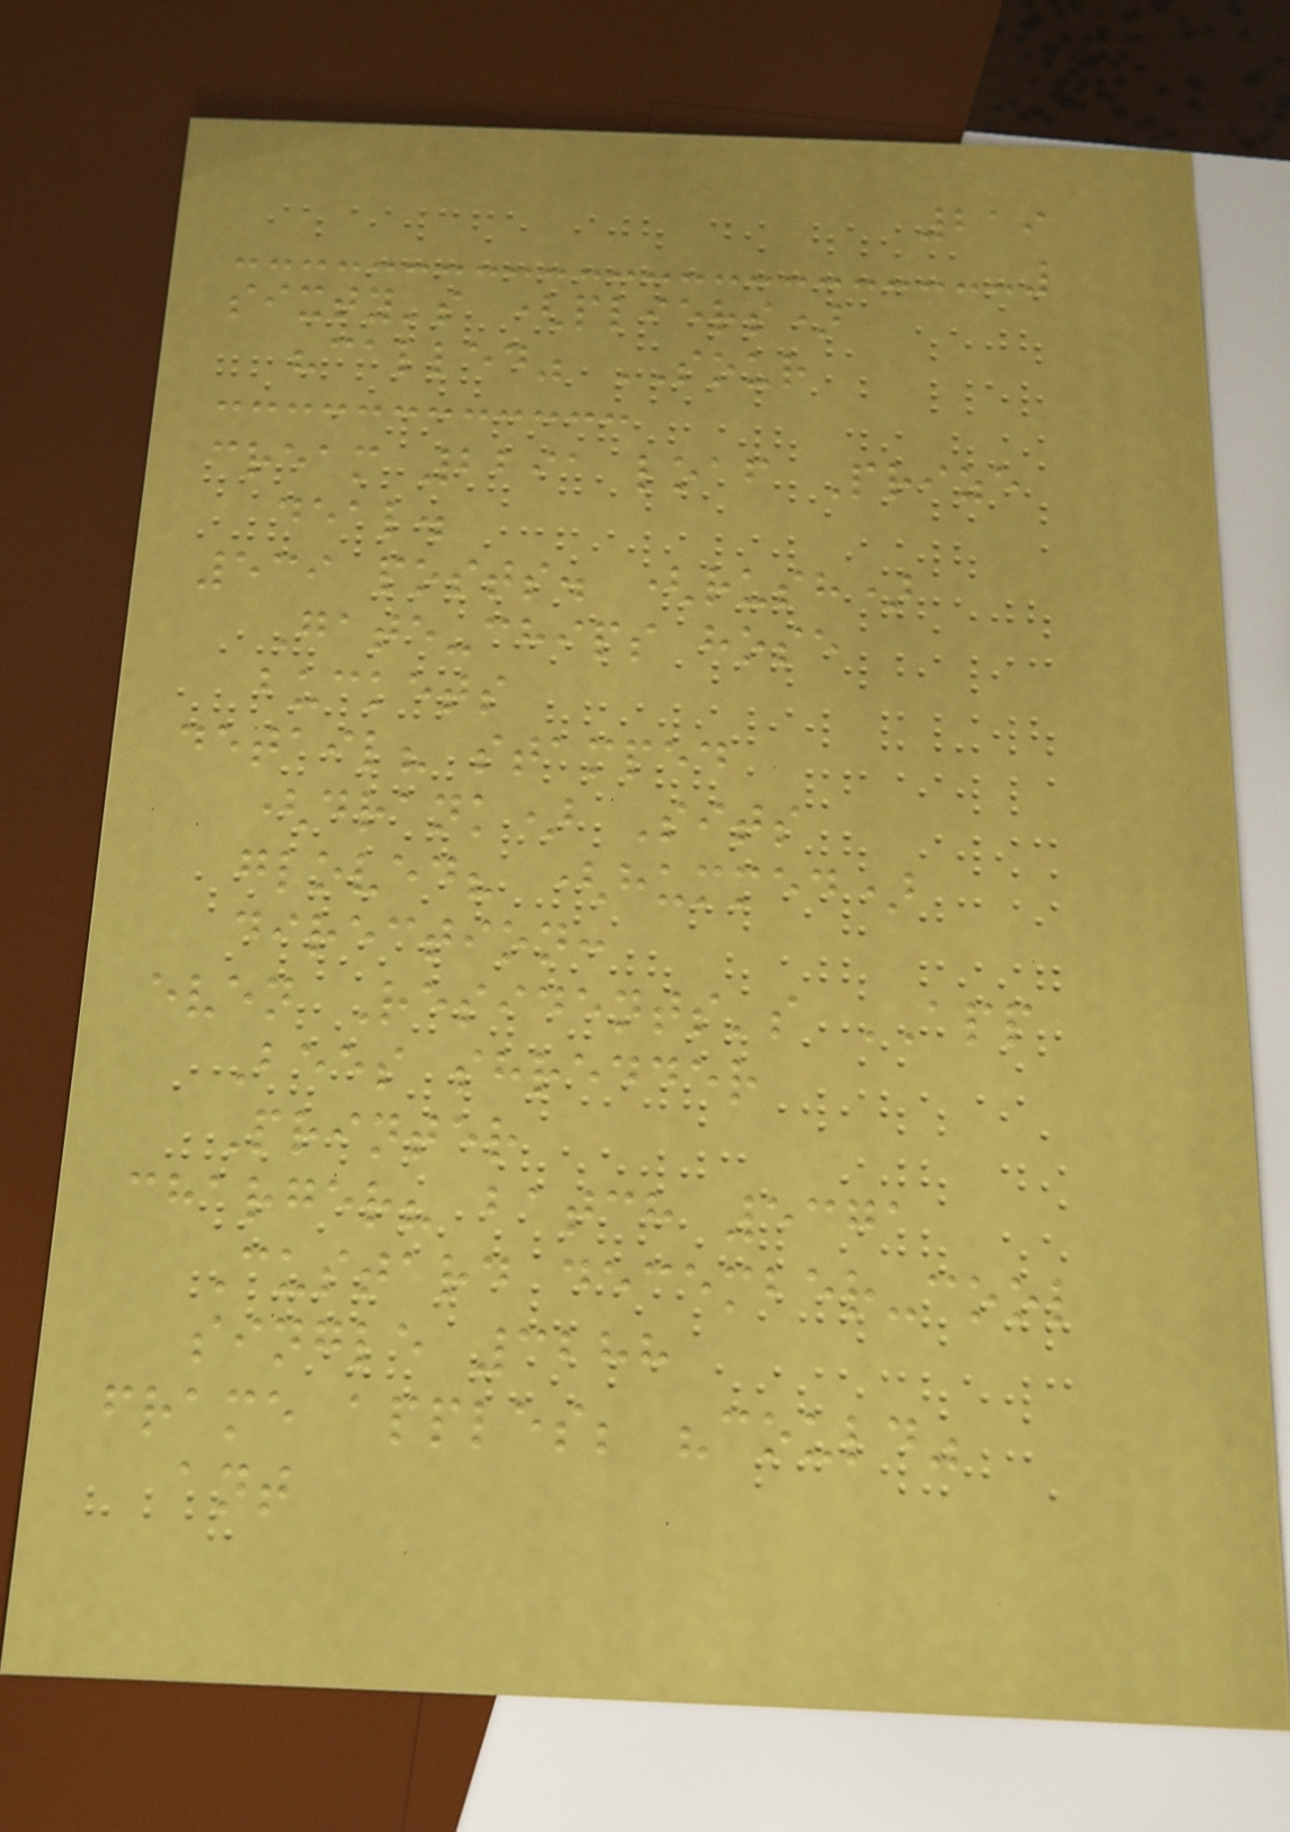219
sixty's (pliers)
"called" SOUR
cream 2291 loaf Prize
deal.
539 posts. (rush)
Gate-chips hose
buckets
detail? stamped
(drank) Sits
gloved? (hummed)
direction:
even Residents's APP
Bees shredder
Printer
charger? batch 5371
Custard december-cool
single 3288
frame apples; "could"
ant
